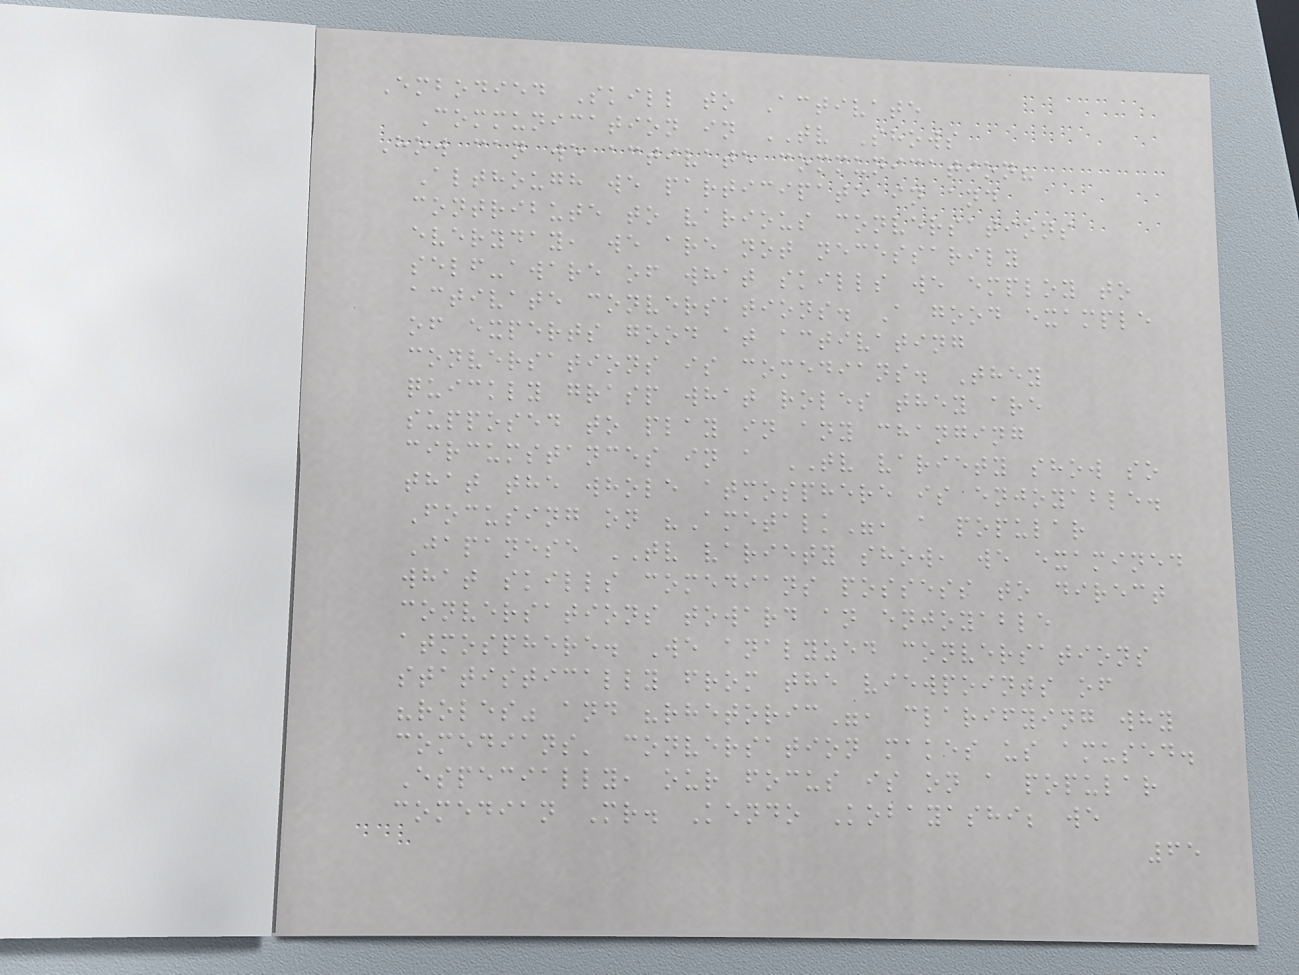Embodied Skill to Activate
Communication in TV Shows
How can we activate communication?
Although we participate in and
contribute to various conversations
everyday, we are not necessarily
self-aware of what skills we employ to
activate conversations. A good example
of experts good at activating
conversations is comedians. They
quickly grasp what roles they are
supposed to play in any changing
circumstances in a TV variety show so
that the whole atmosphere is enjoyable.
Focusing on "Ametalk", a popular
Japanese TV variety show, we examined
what skills comedians possess to direct
conversations toward an enjoyable
atmosphere. We analyzed conversations
statistically from the viewpoints of
"roles" and "rhetoric", clarifying why
comedians' conversation makes us amused.
Especially, our focus is on a popular
comedian Mr. Kendo Kobayashi; we
65
